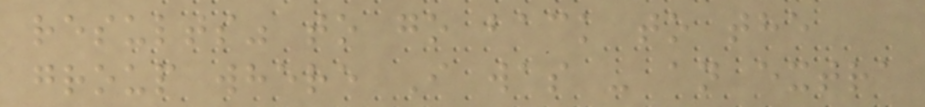results" to go back to the
group where I was - an extra
